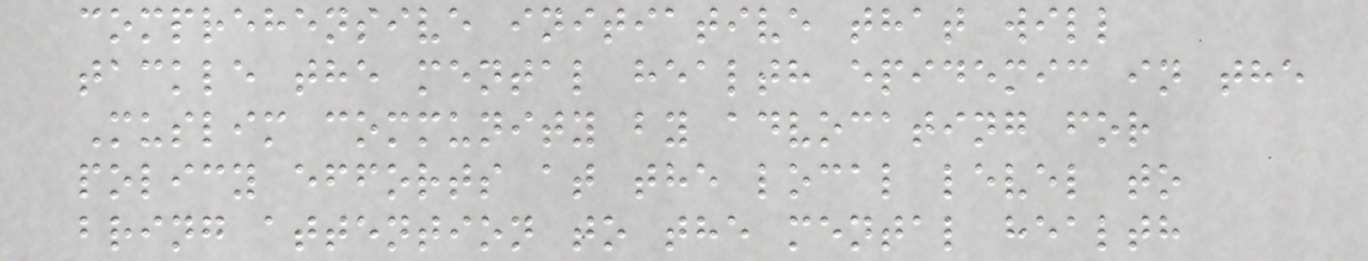comprehensive initiative that will
tackle the mental health epidemic in the
Muslim community by advocating for
policy efforts at the local level to
bring attention to the mental health
